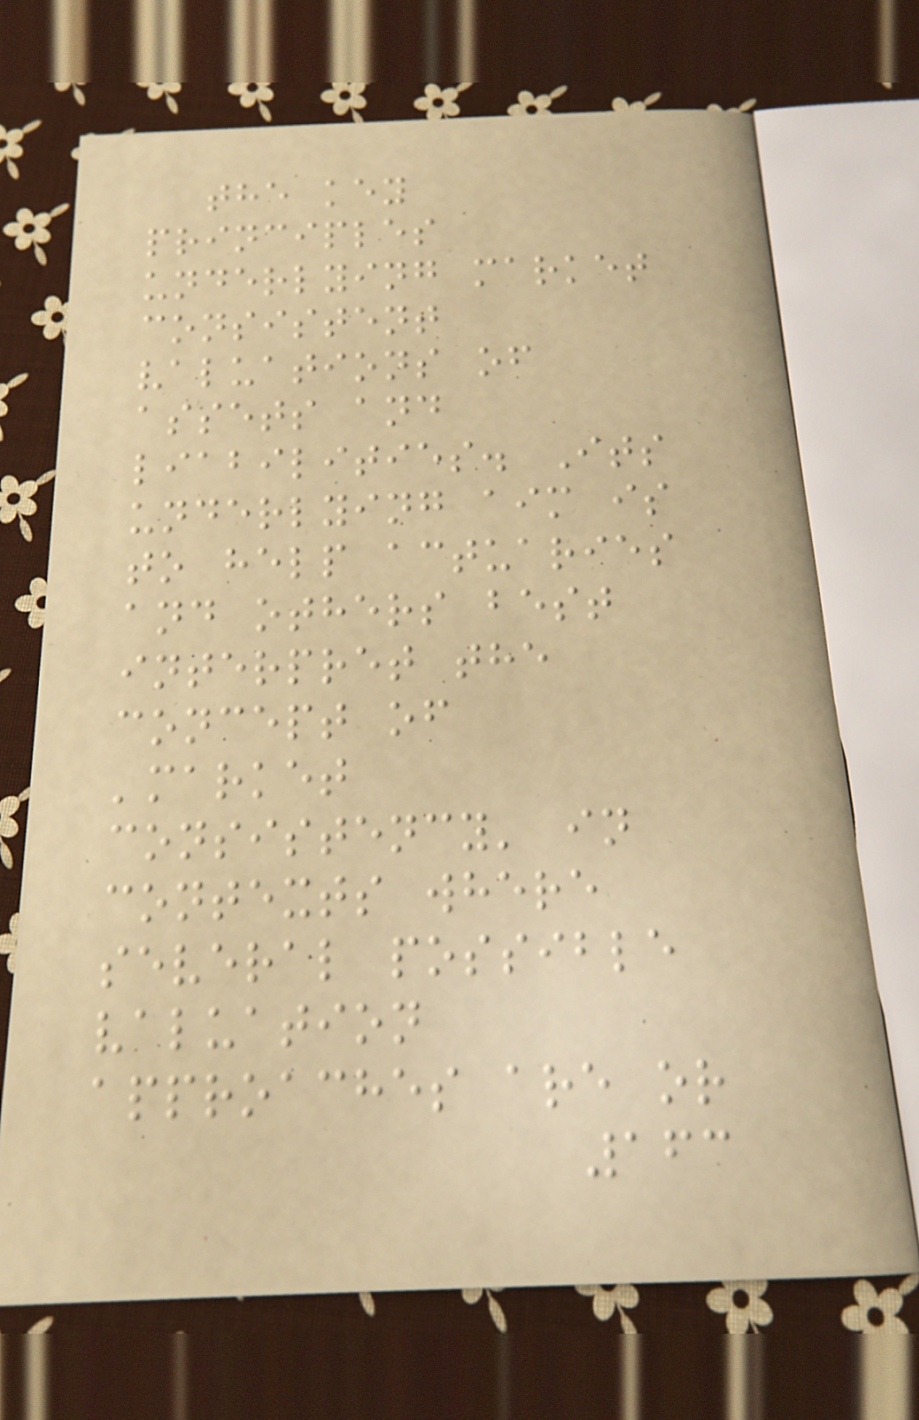the key
principles
underlying market
consistent
valuations of
assets and
liabilities. Its
underlying aim is
to help actuaries
and others best
interpret the
concept of
'market
consistency' in
contexts where
several possible
valuation
approaches are or
163
